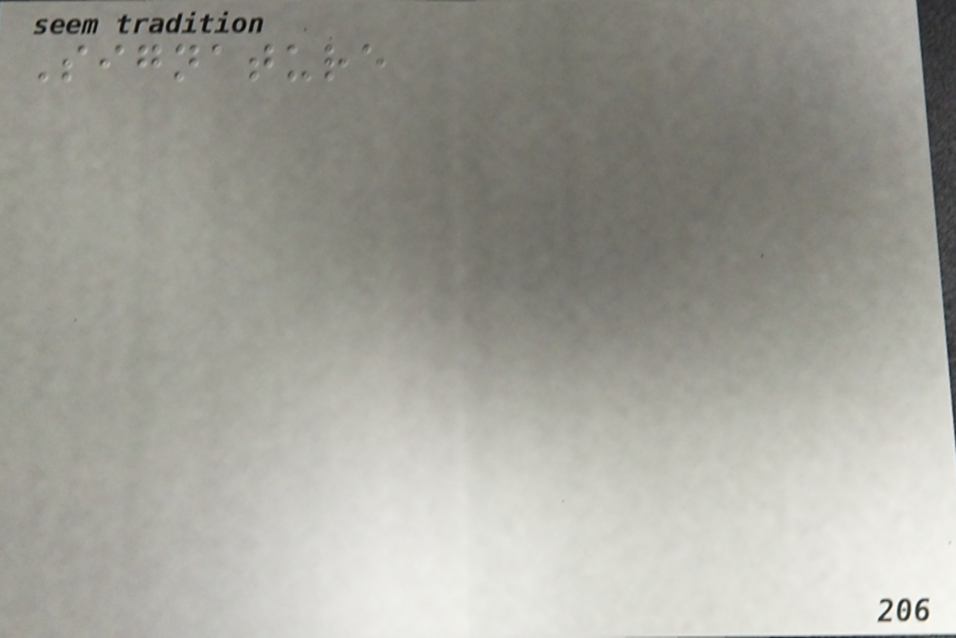Signature
